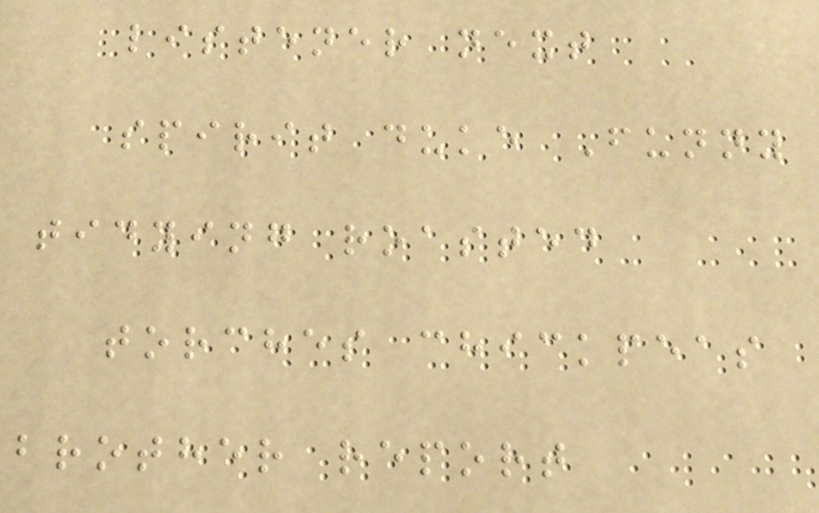listener next
spirit duke Funny
tidying roasted
torches chickpeas
brother report
